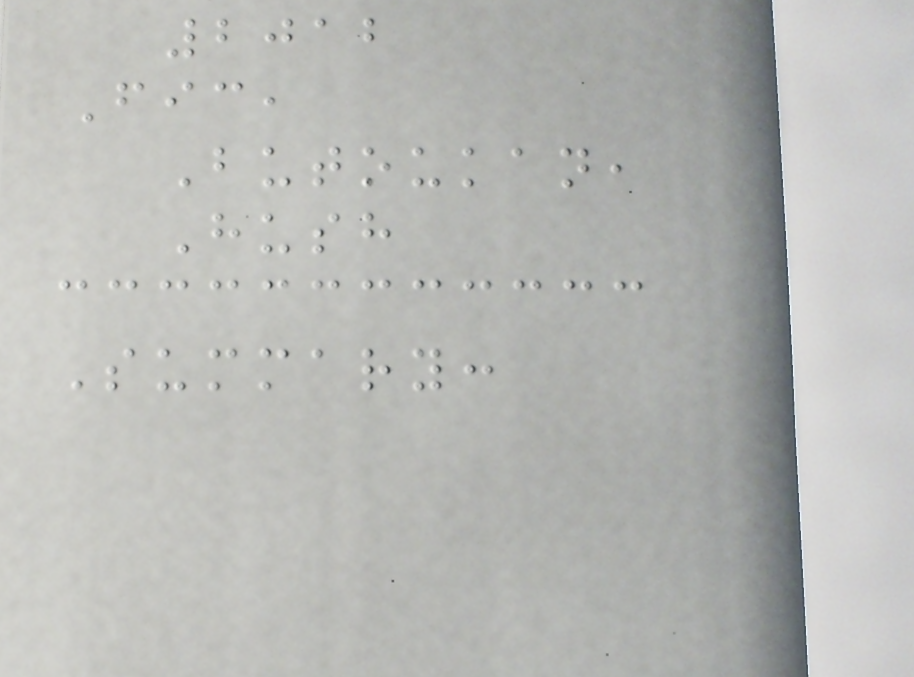2012
Fic,
Butoukan,
Hush
Summary:
